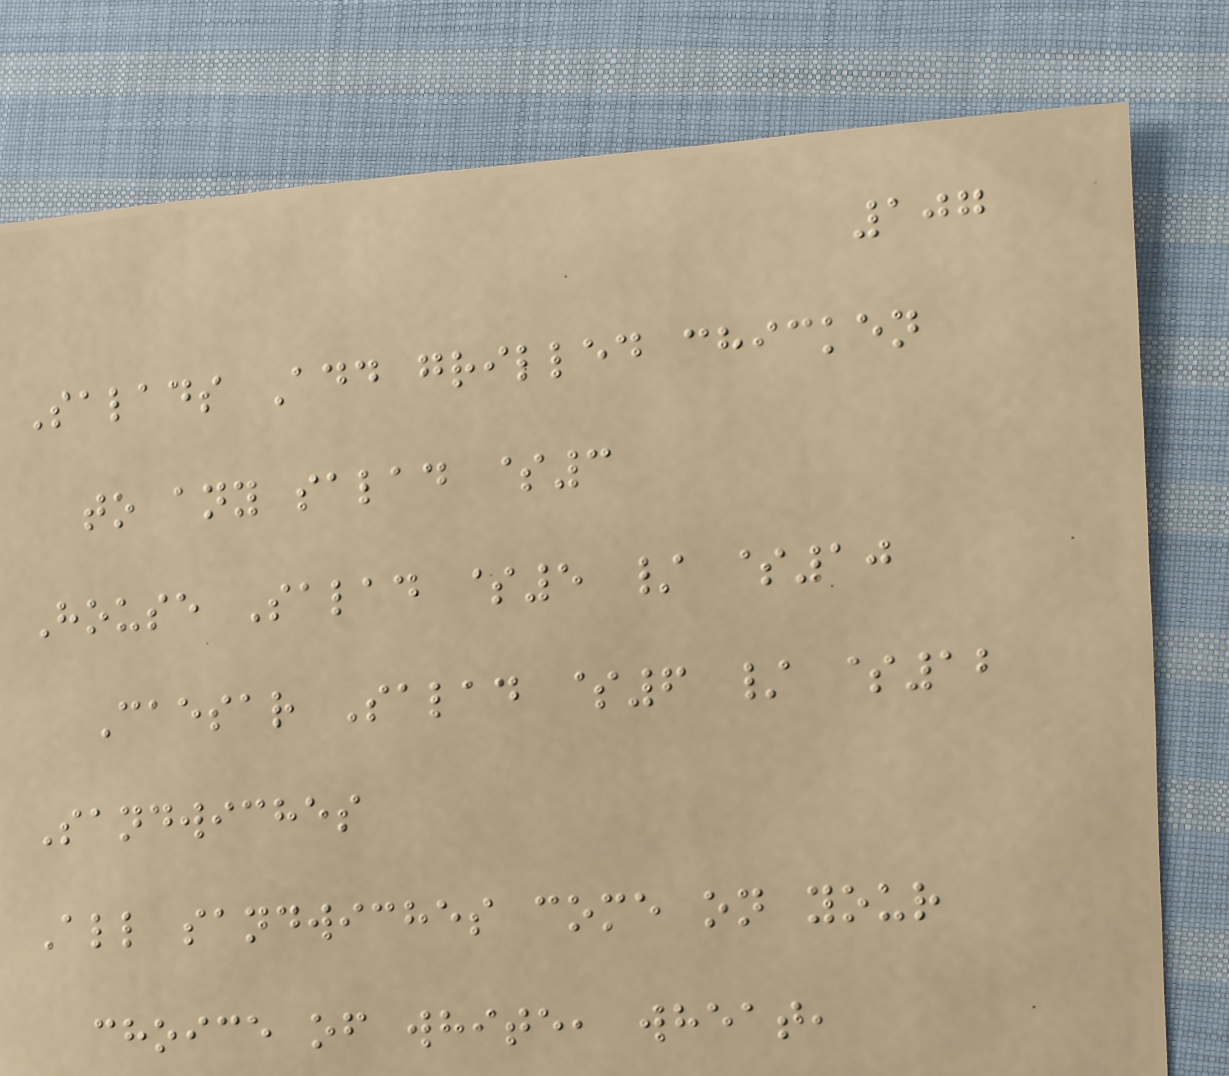107
Salads Add grilled chicken
to any salad $3
House Salad $5 / $10
Caesar Salad $6 / $12
Sandwiches
All sandwiches come on your
choice of white, wheat,
